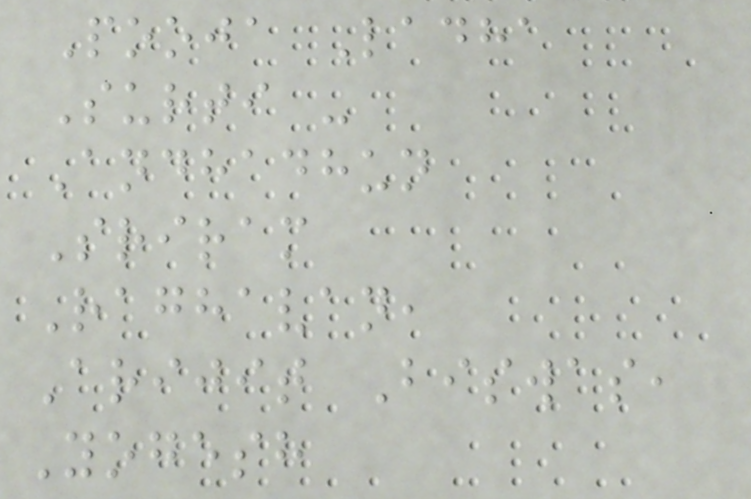Pooja Ladha
Surti -
Andhadhun
Sriram
Raghavan,
Arijit Biswas,
Yogesh
